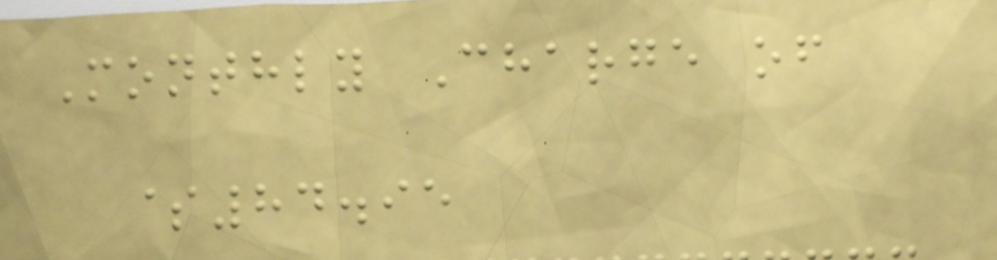Monthly Charge of
$84.95
